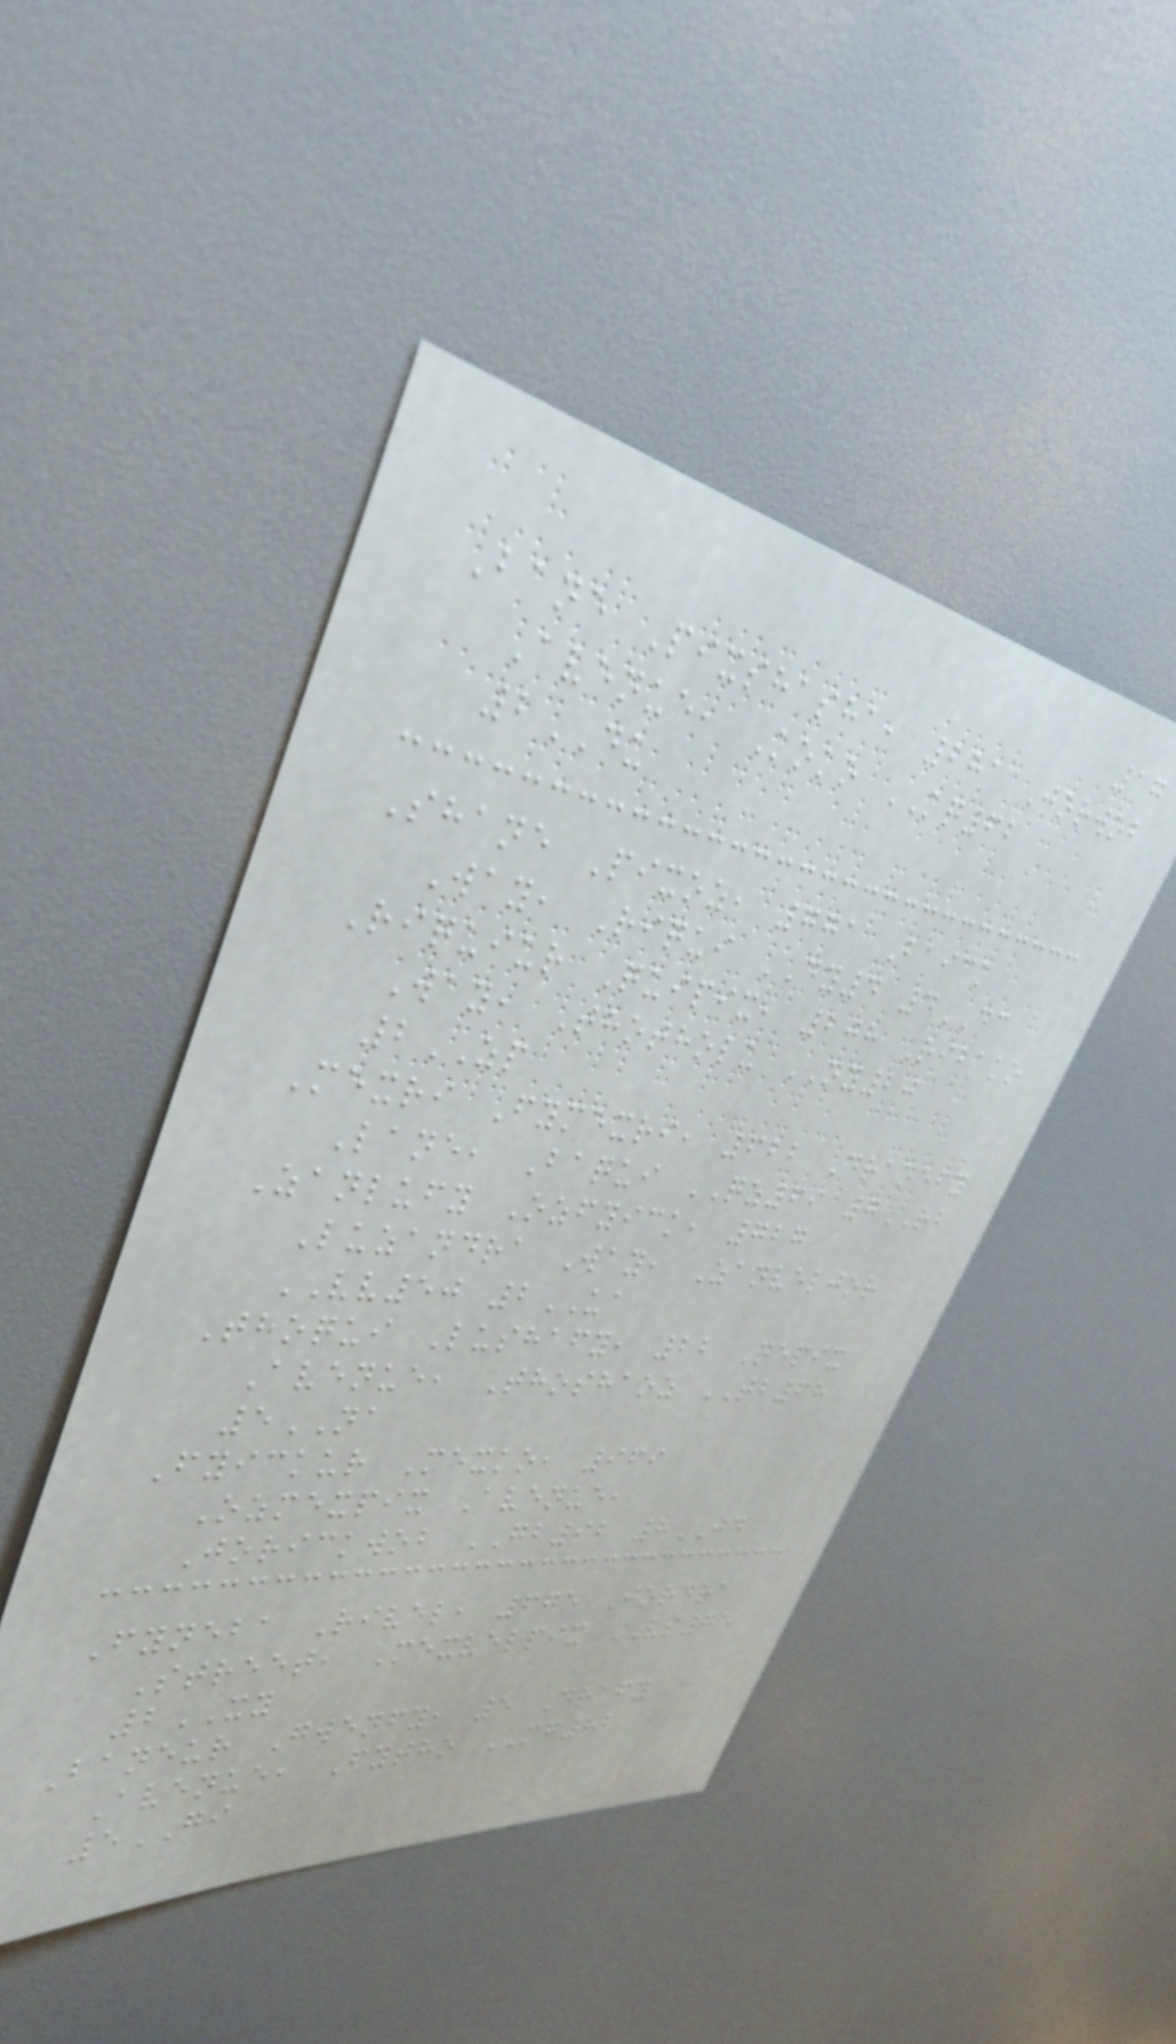17
Bane Pixshasha, 281 Jorwob
Avenue, Koko KQ62
2DU
Shane Pixoz, 771 Baick
Way, Riqui DY4 4DC
Riquiur Quipix, 208 Ribako
Way, Thotholu NY20
2ZP
Mexri Fymexri, 622 Dranefy
Lane, Baqui QZ69 7RB
Zanlufy Ozfyick, 727
Luzandra Way, Zanveljor
VV50 2UA
Thoqui Lushafy, 22 Nepix
Avenue, Thoshaoz TB68
5NA
Fyickur Mexko, 969
Ozmexpix Avenue,
Jorickwob GB92 8JD
Fyneba Rivel, 675 Jordra
Street, Mexvelpix VS75
2XY
Baneur Gwenfy, 5 Drafy
Avenue, Fytho MG82
5GI
